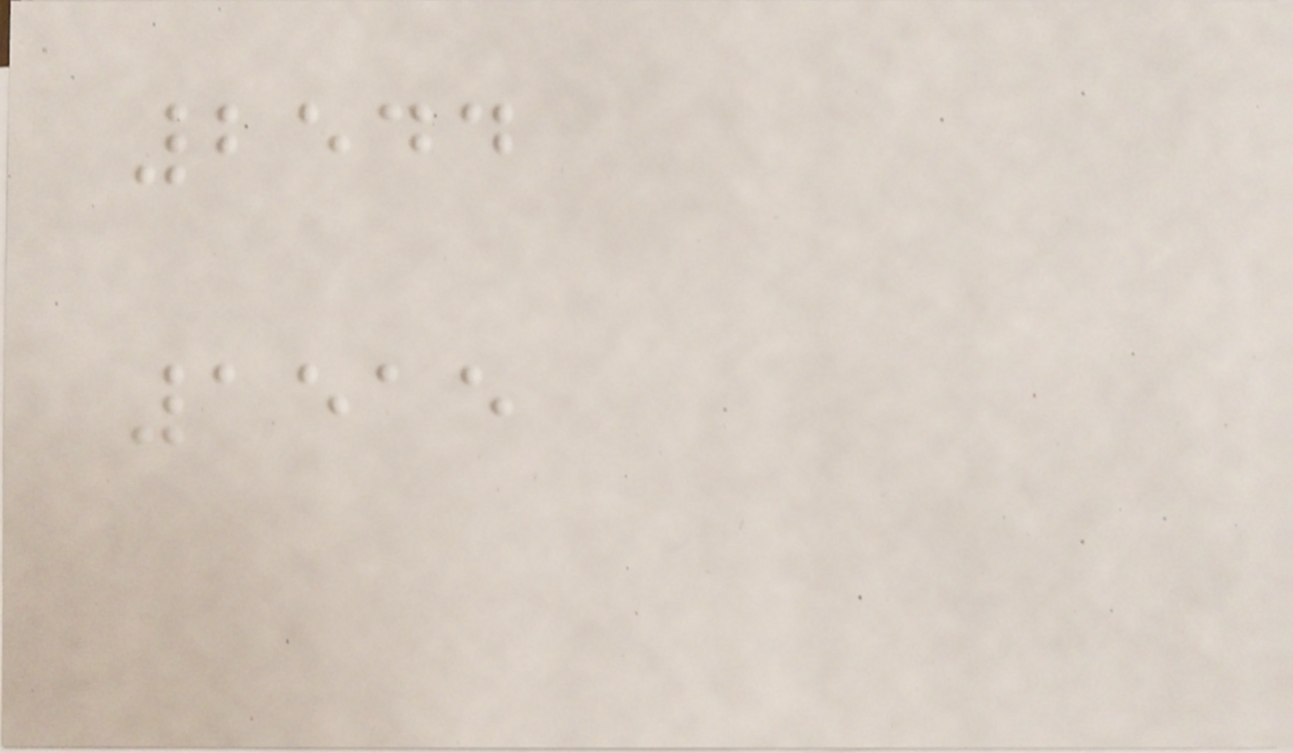2544
1515
